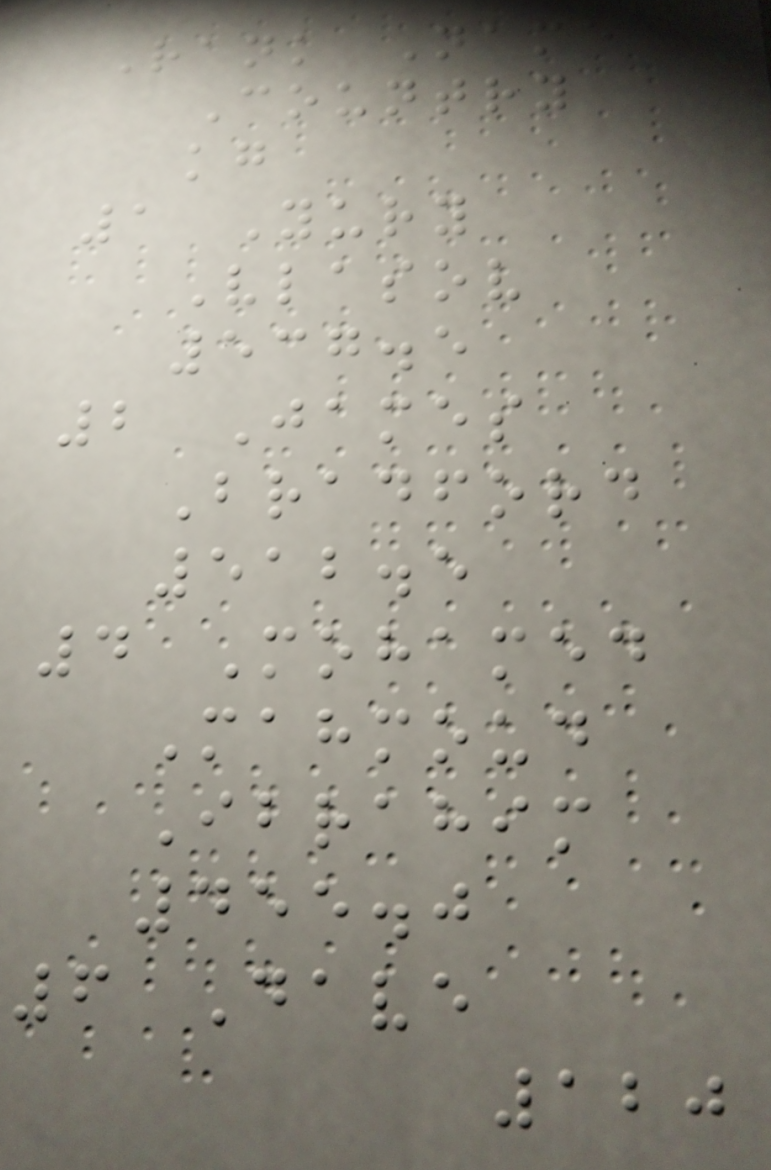Rank Name
Country
kg
1 Yury
Vlasov
537.5
2 James
Bradford
512.5
4 Mohamed
Mahmoud
Ibrahim
455.0
6 Dave
120
